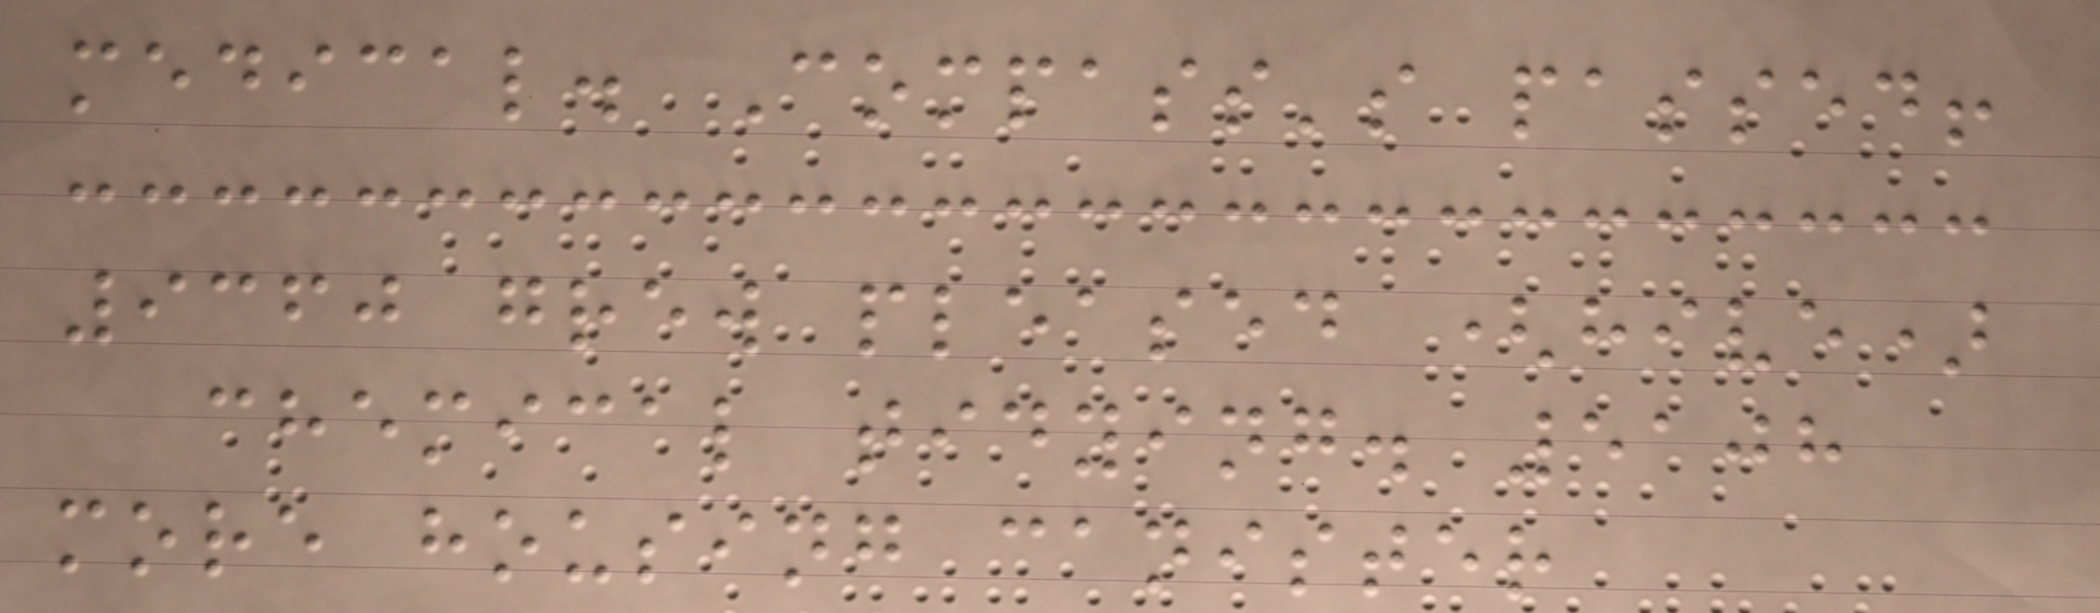medical. Compass's passed!
9360 grew pleased (hive)
chemical tidying. 5108
more housing canister
